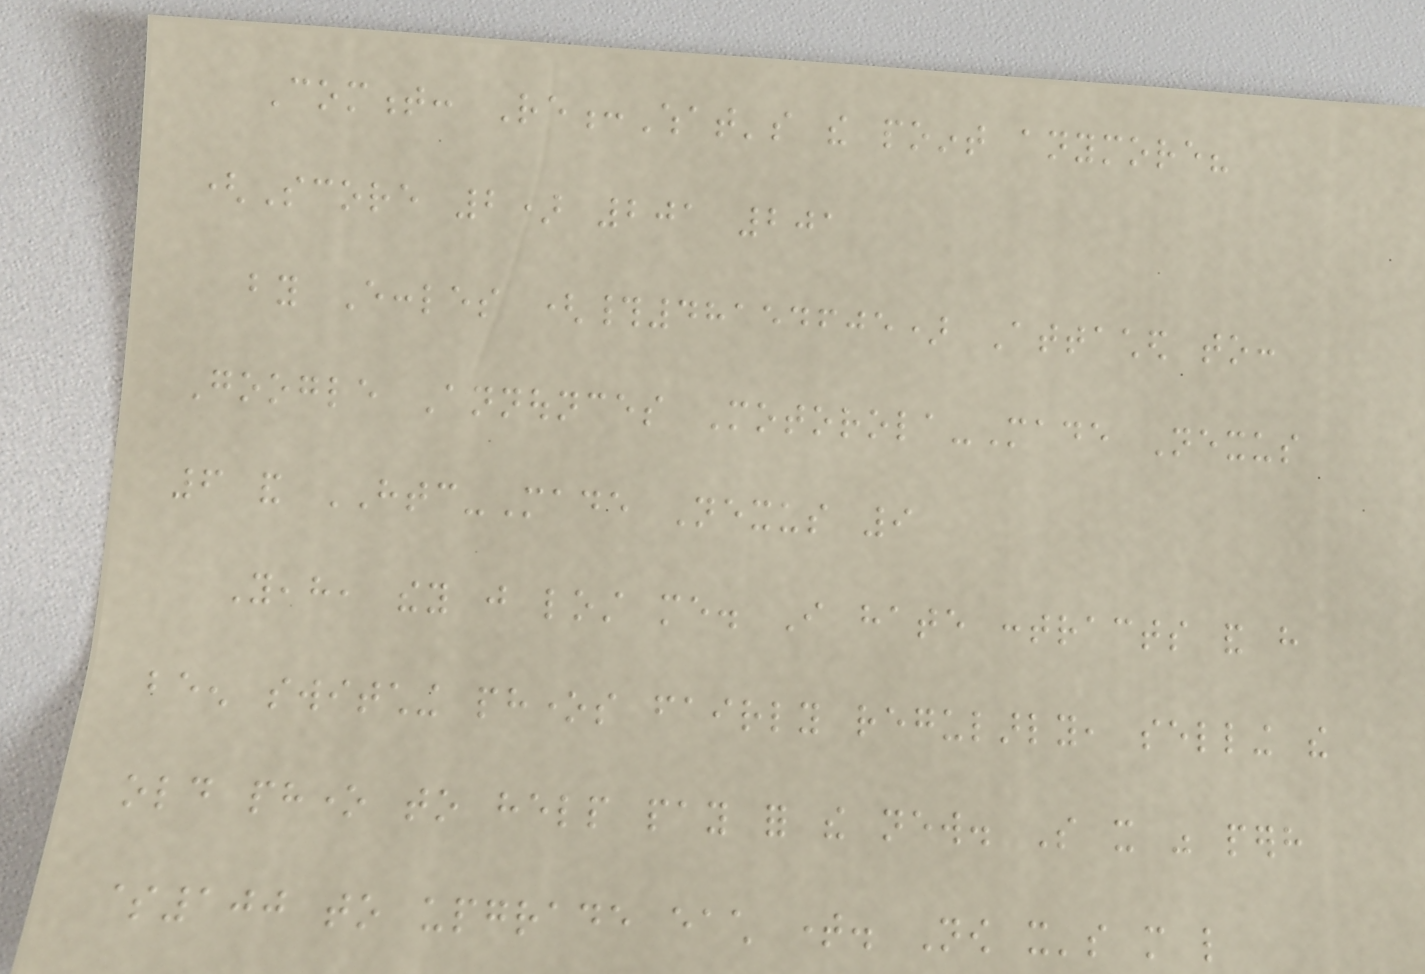Comment: Re:What's the point anymore?
(Score 2) 201 201
by Eccles (#48154605) Attached to:
Google Announces Motorola-Made Nexus
6 and HTC-Made Nexus 9
Yeah, they just lost me. I hate contracts and have
been switching phones fairly regularly, selling the
old phone to help pay for the new. So it was perhaps
$100 to upgrade each time. Now it's more like
